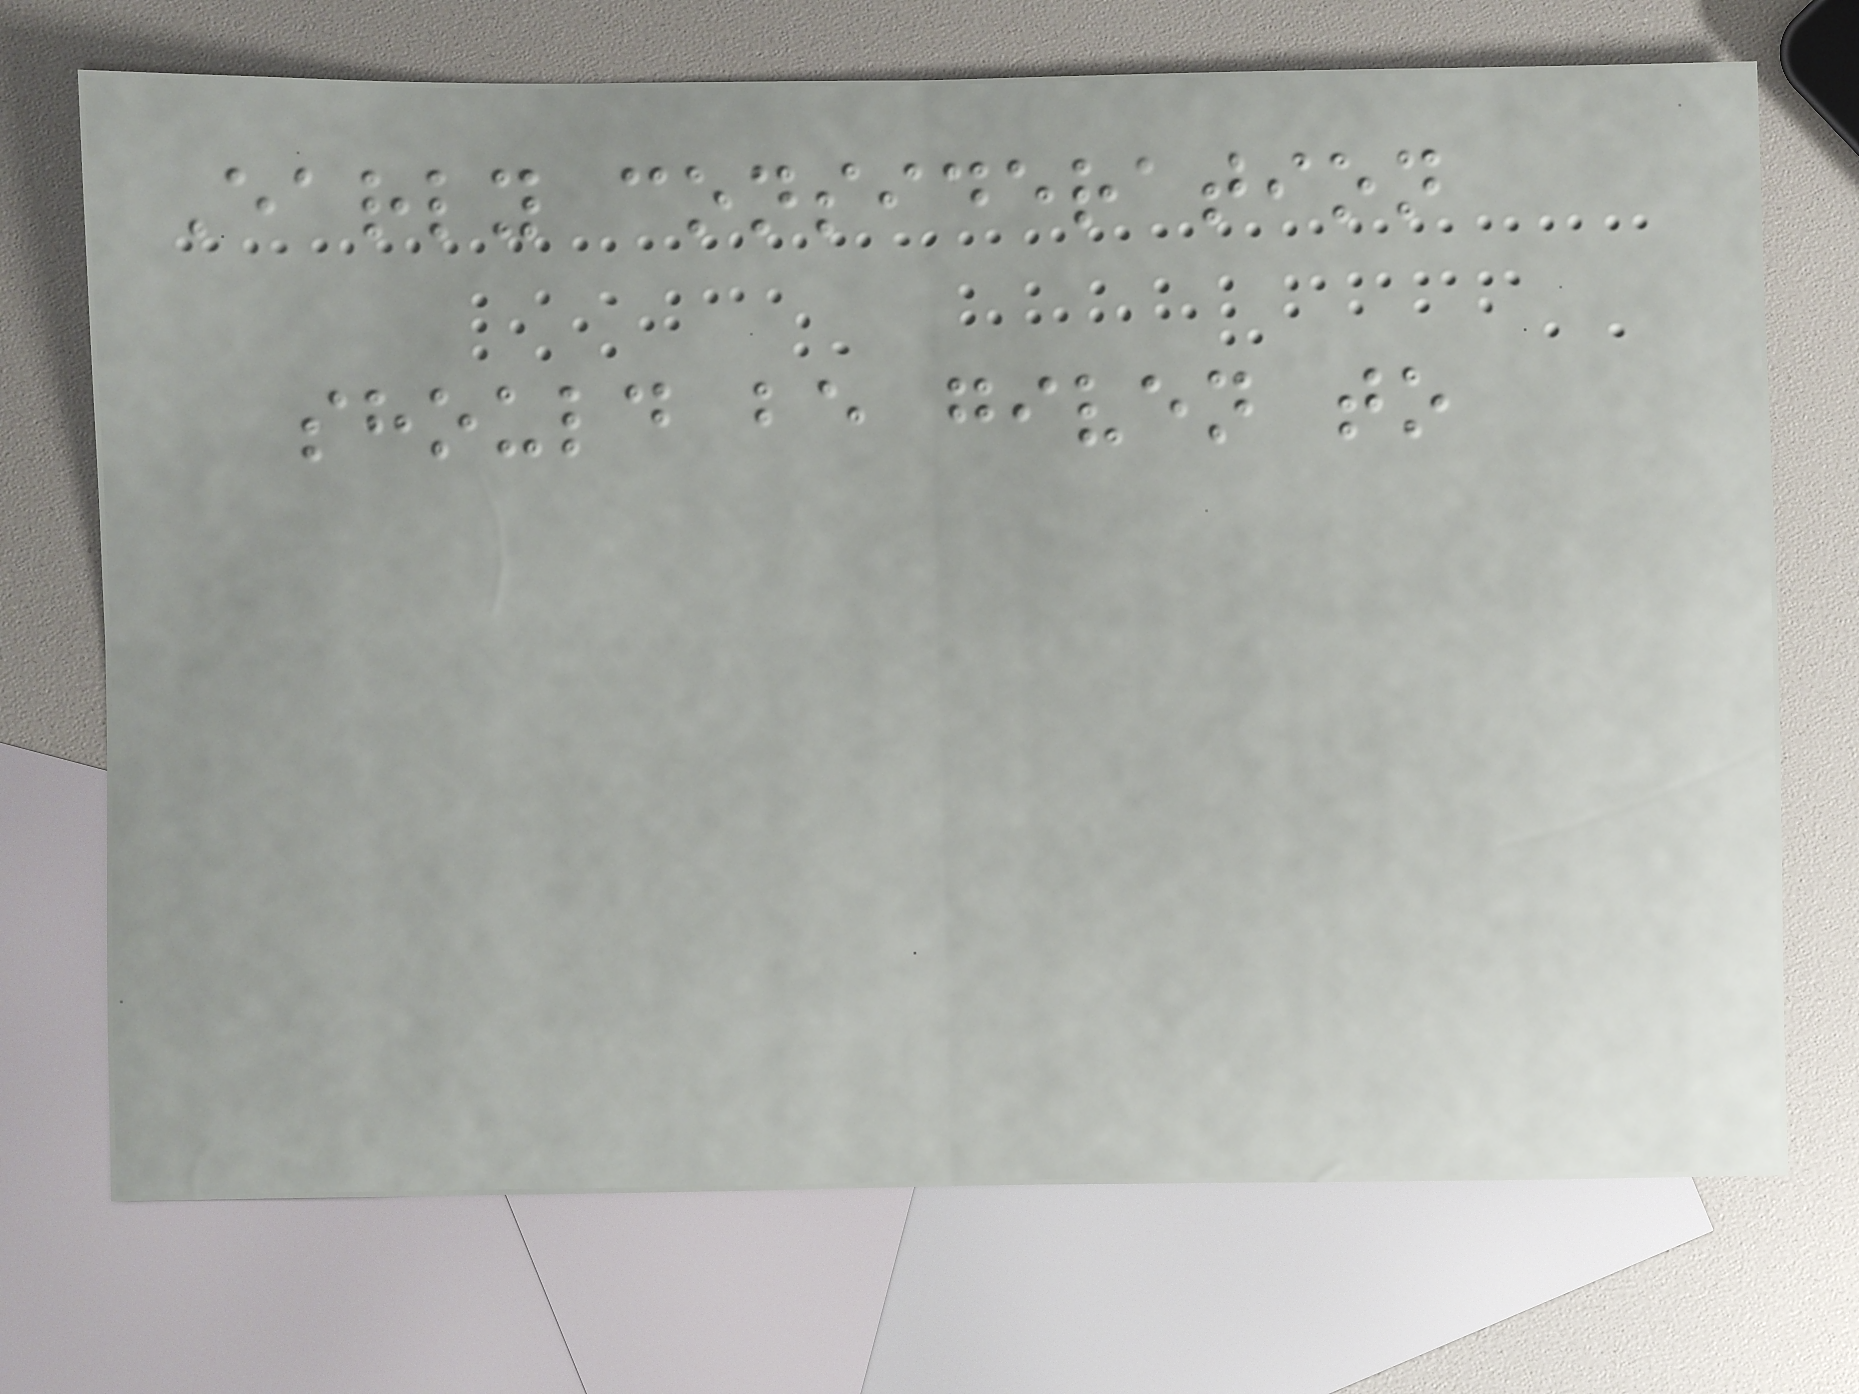Early consideration
should be given to
